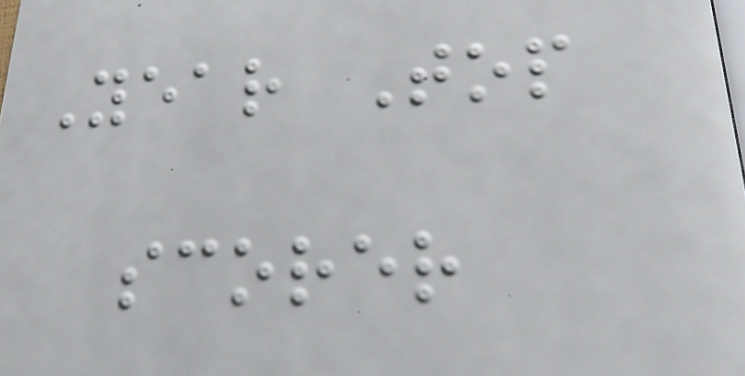Year Top
scorer
